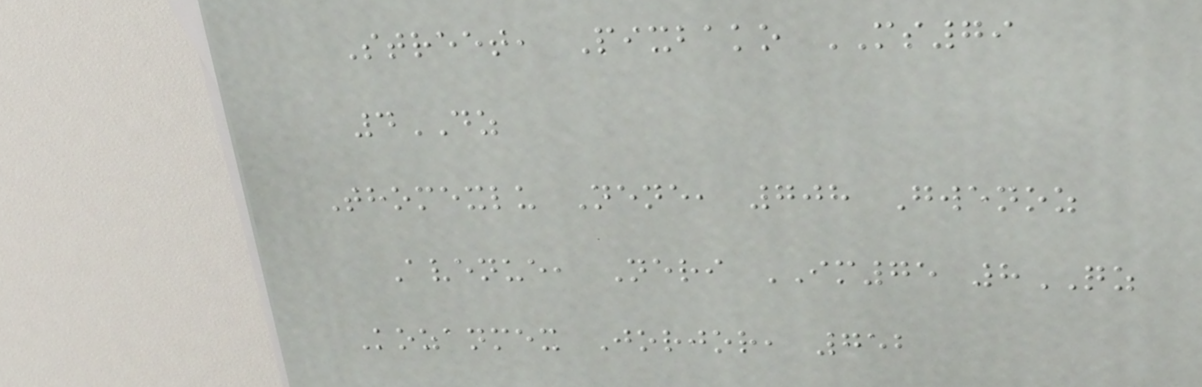Street, Pixbako MS79
4DZ
Thomexlu Nene, 708 Gwenoz
Avenue, Neri IM75 8QZ
Kozanmex Jorjor, 752
